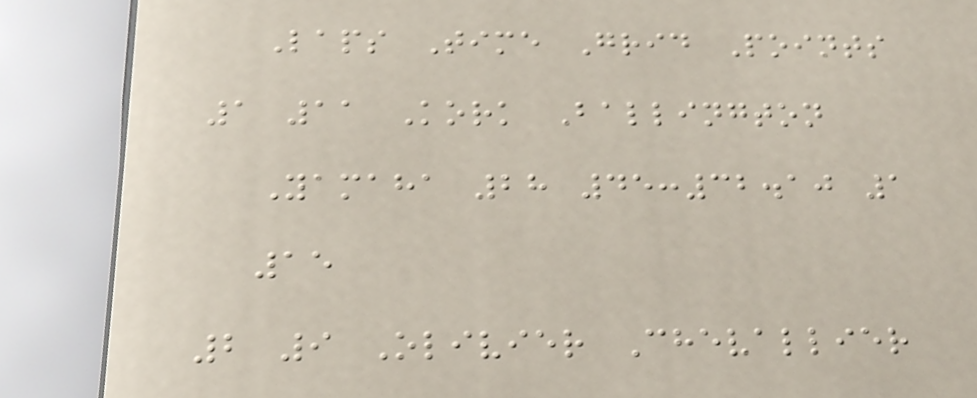Laps Time Grid Points
1 11 Kork Ballington
Yamaha 28 45:32.10 1
15
2 9 Olivier Chevallier
